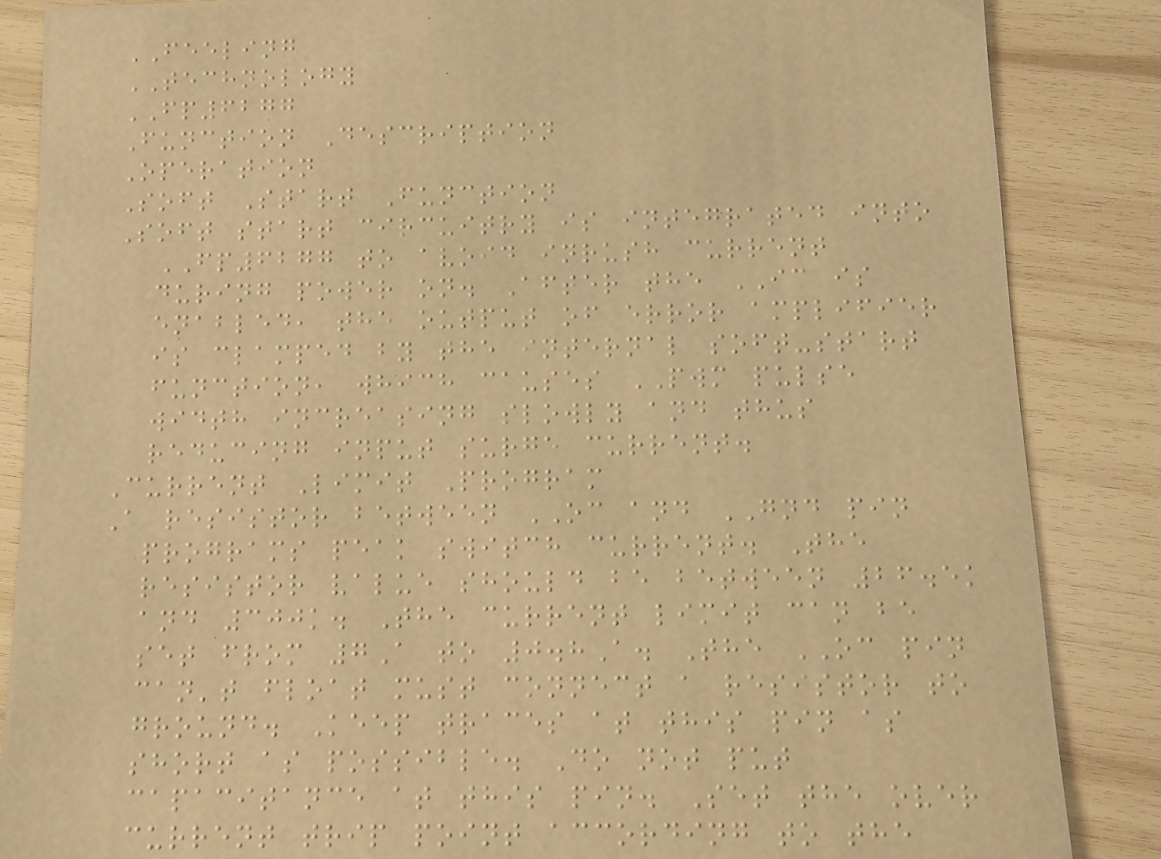FEELING
TECHNOLOGY
FP6277
Function Description
Operation
Soft Start Function
Soft start circuitry is integrated into
FP6277 to avoid inrush current
during power on. After the IC is
enabled, the output of error amplifier
is clamped by the internal soft-start
function, which causes PWM pulse
width increasing slowly and thus
reducing input surge current.
Current Limit Program
A resistor between OC and GND pin
programs peak switch current. The
resistor value should be between 26.5k
and 300k. The current limit can be
set from 7A to 0.8A. The OC pin
can't float must connect a resistor to
ground. Keep traces at this pin as
short as possible. Do not put
capacitance at this pin. Set the over
current trip point according to the
